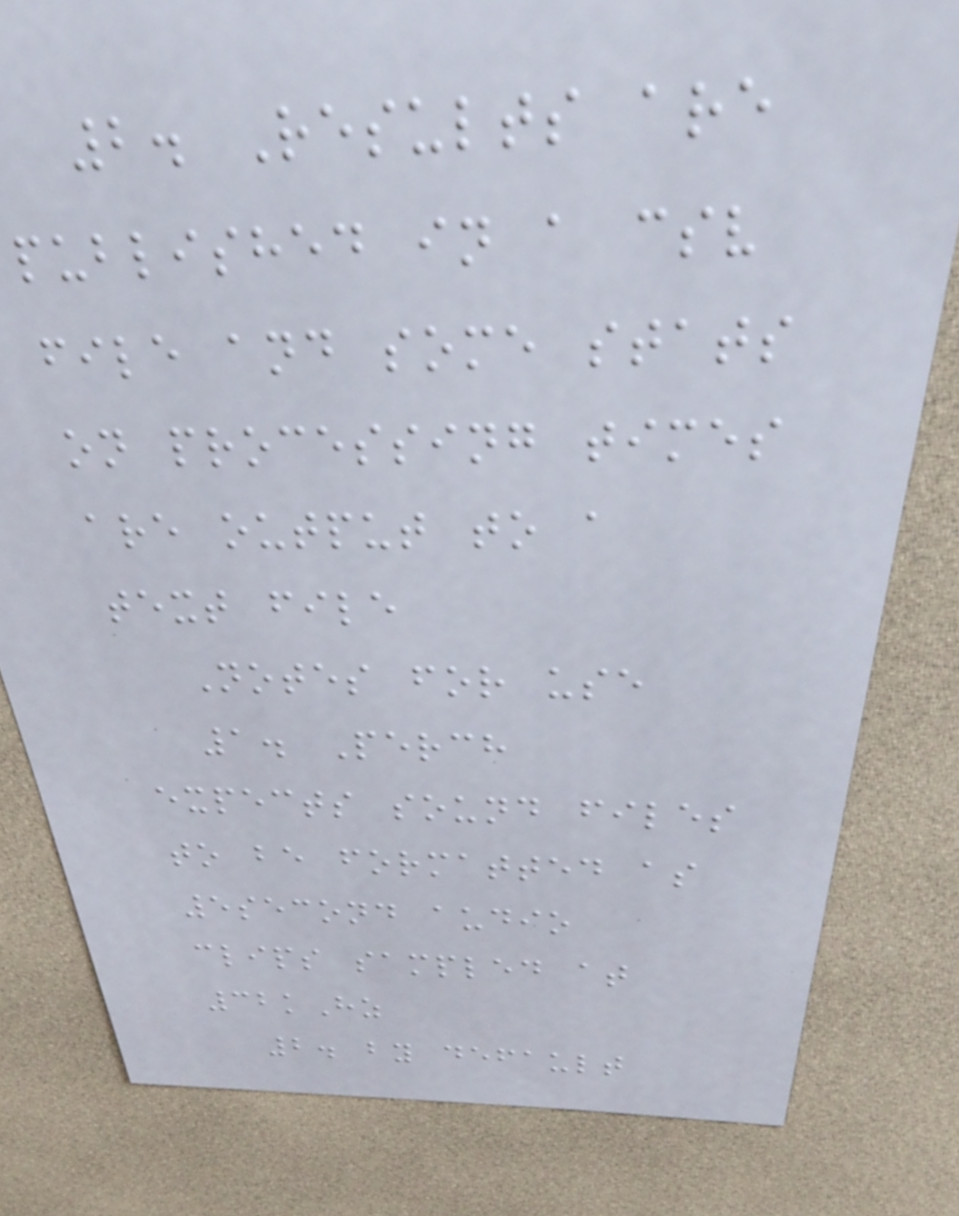2. Results are
published in a csv
file and some stats
on processing times
are output to a
text file
Notes for use
1. Perch
expects sound files
to be formatted as
5second audio
clips sampled at
32kHz
2. by default
